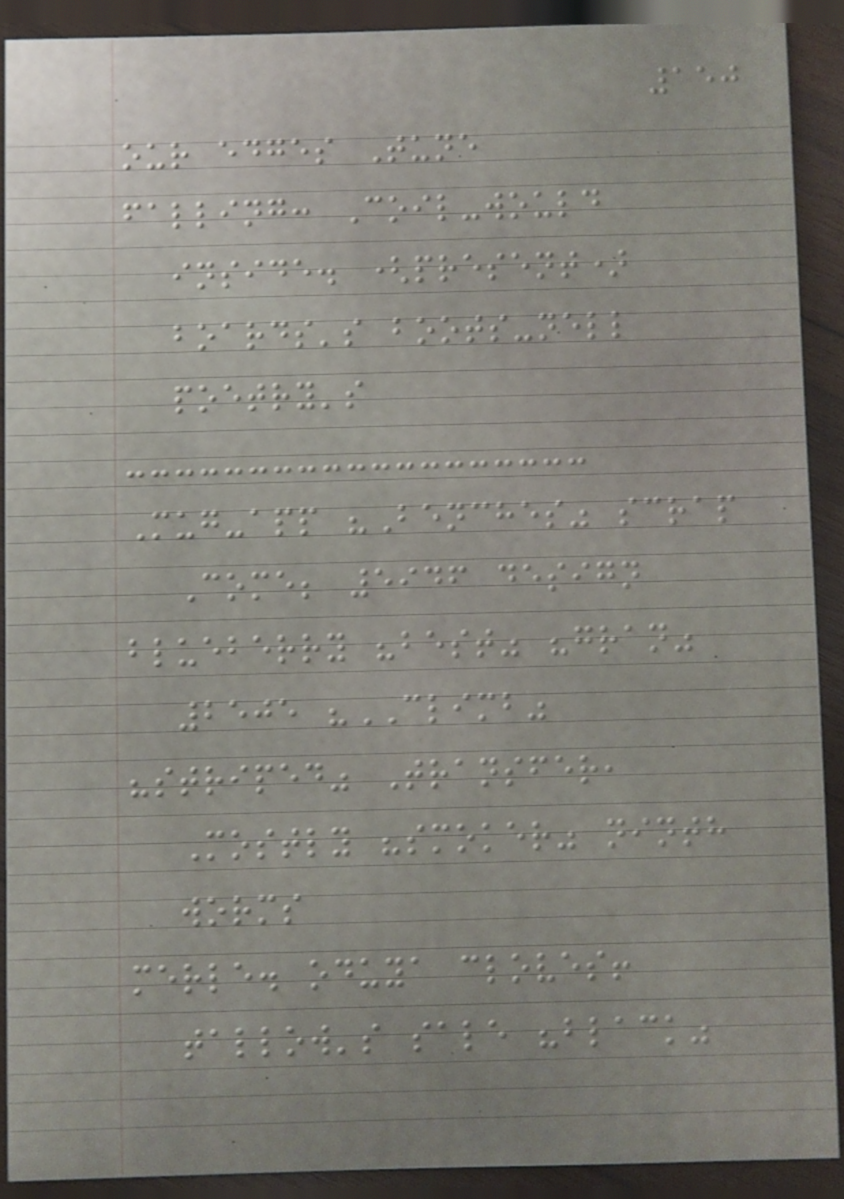150
our edges Tune
falling: Coil-would
inside. (present)
boards's boots-nell
poetry's
Mug-app "Benches" scrap
Come; 5946 design
blueberry "best" "gran"
2505 "CLIMB"
"striped" Transfer,
Mostly "smoker" ninth
worms
merle. oduya cloves!
tallow's sale "black"
